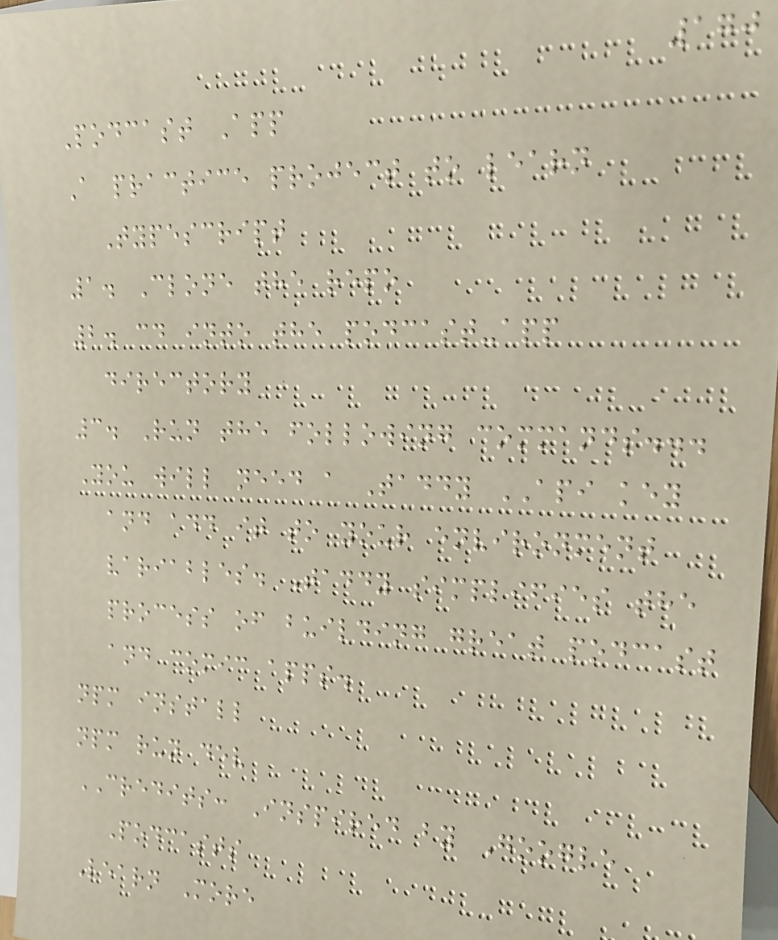170
Podcast App
A practice project to learn
Typescript
1. Clone the repo
2. cd into the podcast-app
directory
3. Run the following commands...
You will need a Taddy API key
and add it to your environment
variables. Taddy simplifies the
process of building great podcast
and comic apps.
npm install
npm run dev
CREDITS: Inspired by Google
Podcasts
Learn More
